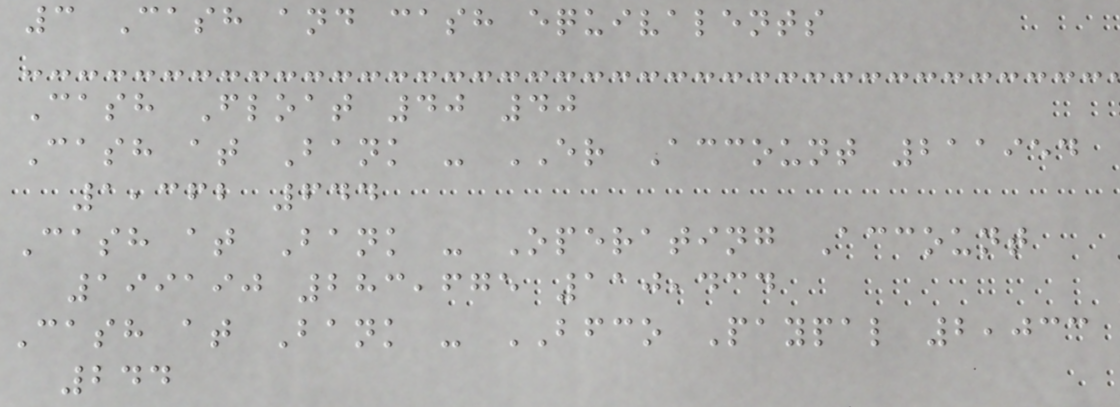3 Cash and cash equivalents
Cash Float 40 40
Cash at Bank - ER Account 211954
1,362 644
Cash at Bank - Operating Account
199190 283,675 110,434
Cash at Bank - BFCO Paypal 2,033
244
